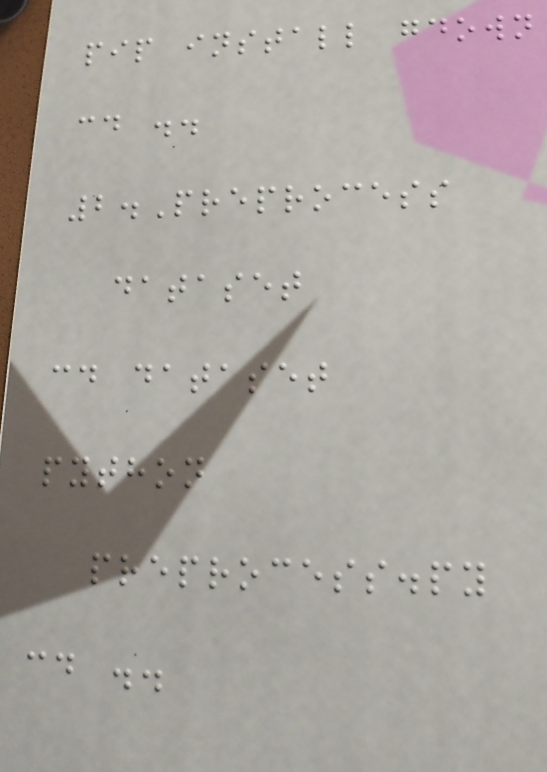pip install gdown
cd ..
2.Preprocess
dataset
cd dataset
python
preprocess.py
cd ..
